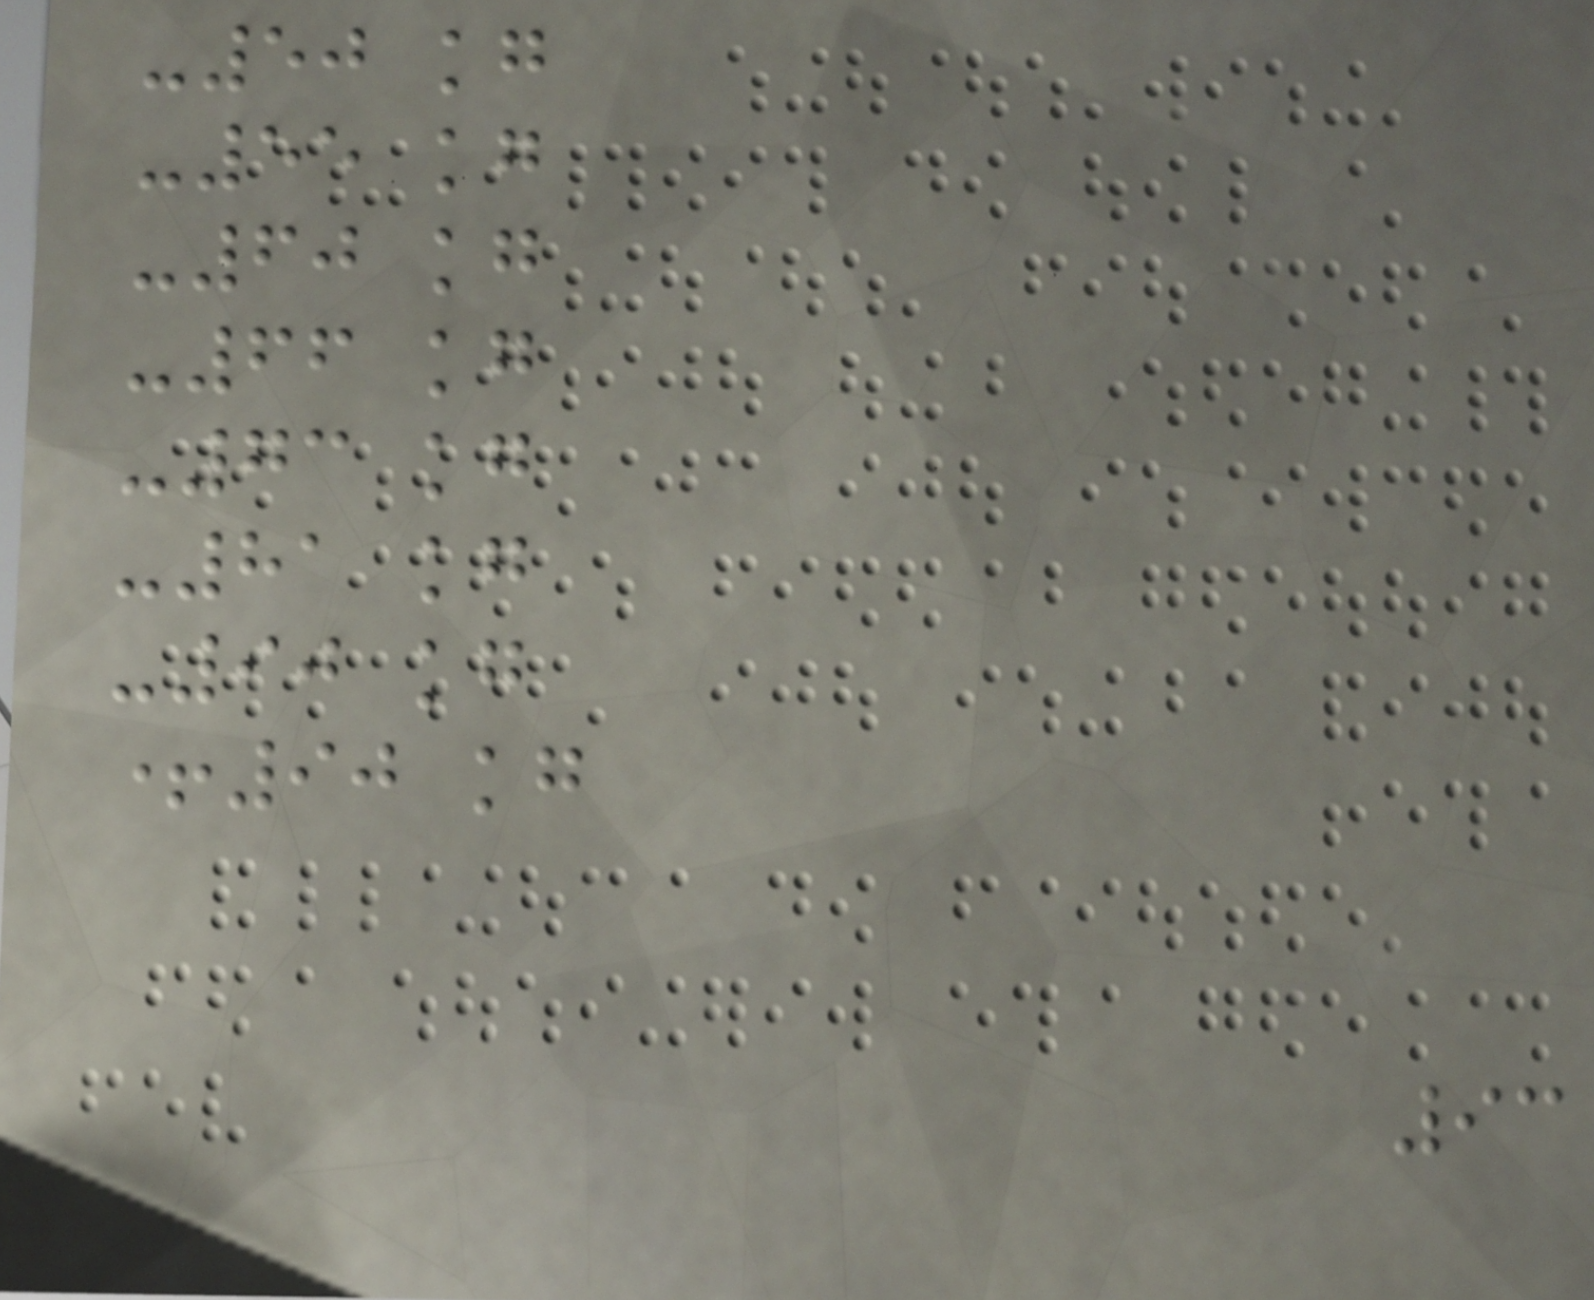-50 kg
-55 kg
-60 kg
-66 kg
-73 kg
-81 kg
-90 kg
+90 kg
93
